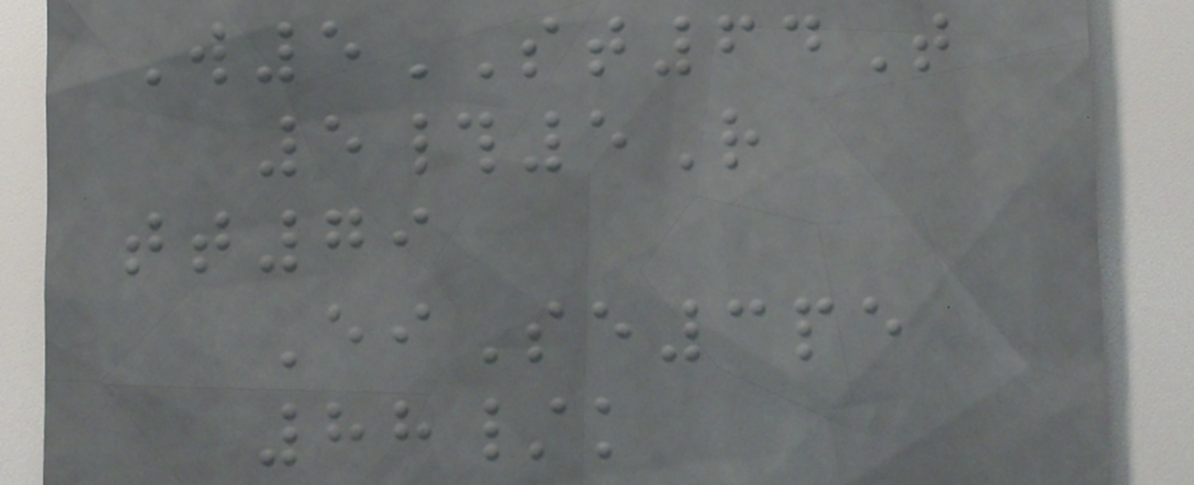W5ST64T
5#5R
tt79
EiSe3pe
88/k
